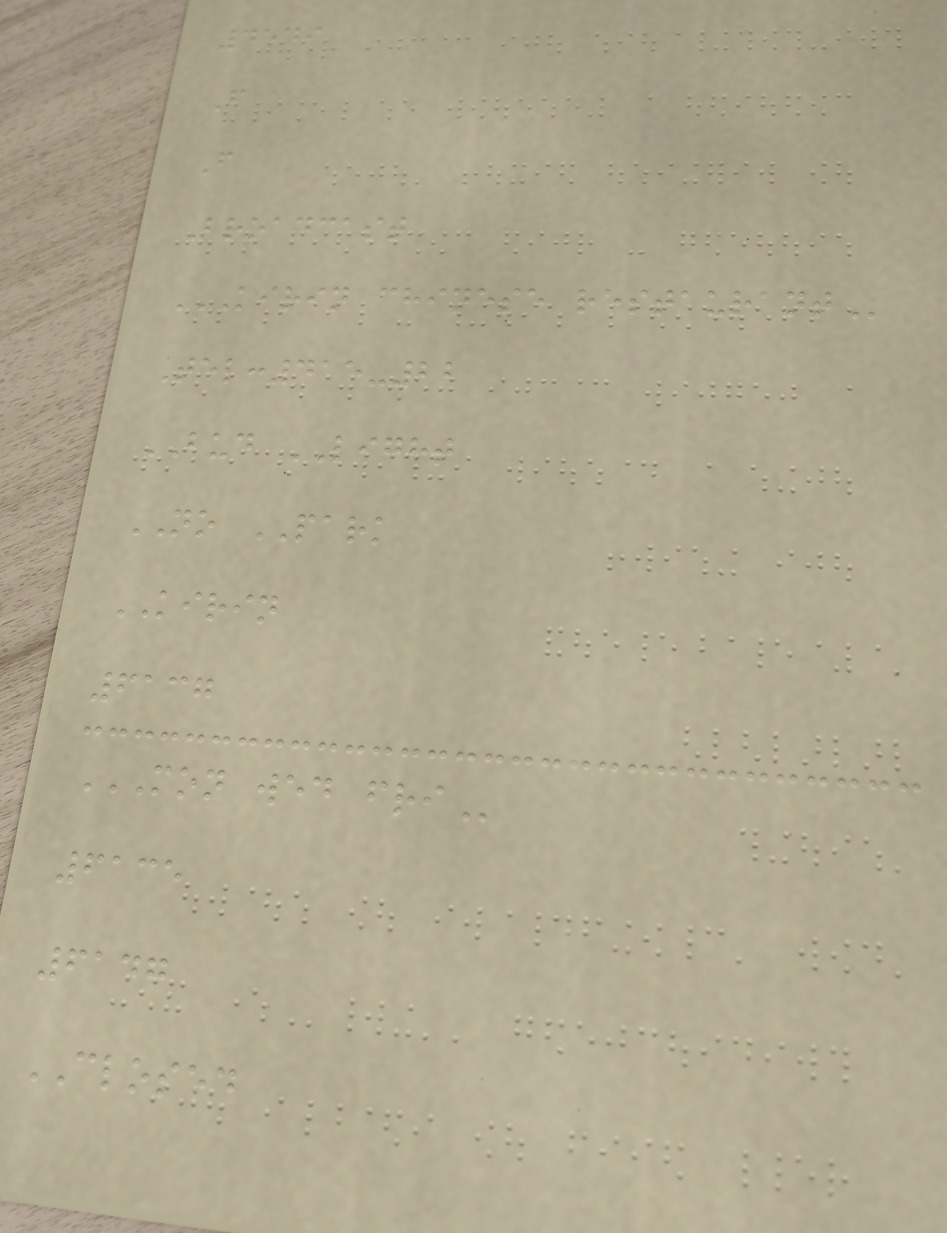4549
F
F
Broadcast
KIRIN CHINESE RESTAURANT
Tel:415-22
BUD LIGHT
NO PARK
KIRIN
6137
MON WED FRI
6135
6147
CLOSED
